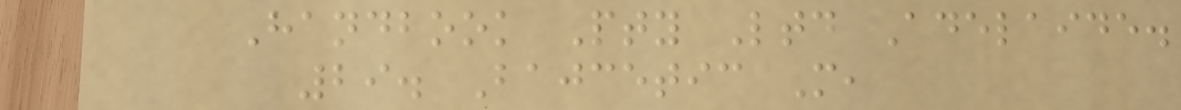Handbook Pty Ltd Adelaide.
29. Bajcetic M,
